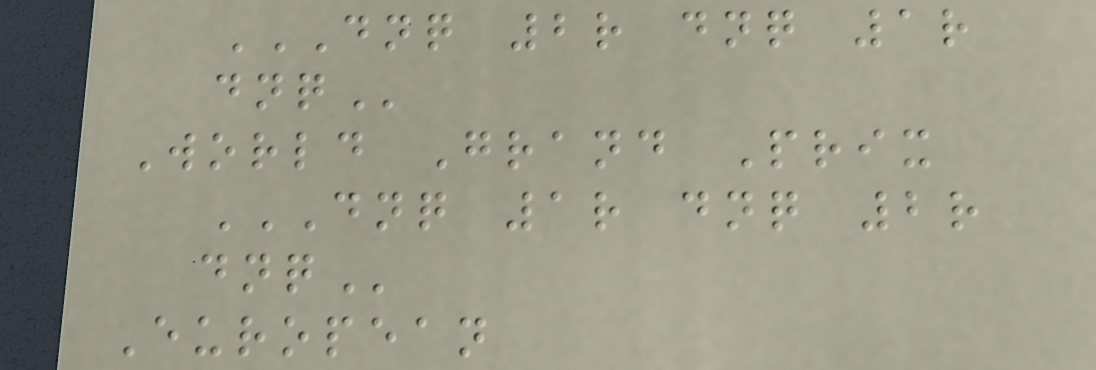DNQ 2R DNQ 1R
DNQ
World Grand Prix
DNQ 1R DNQ 2R
DNQ
European
